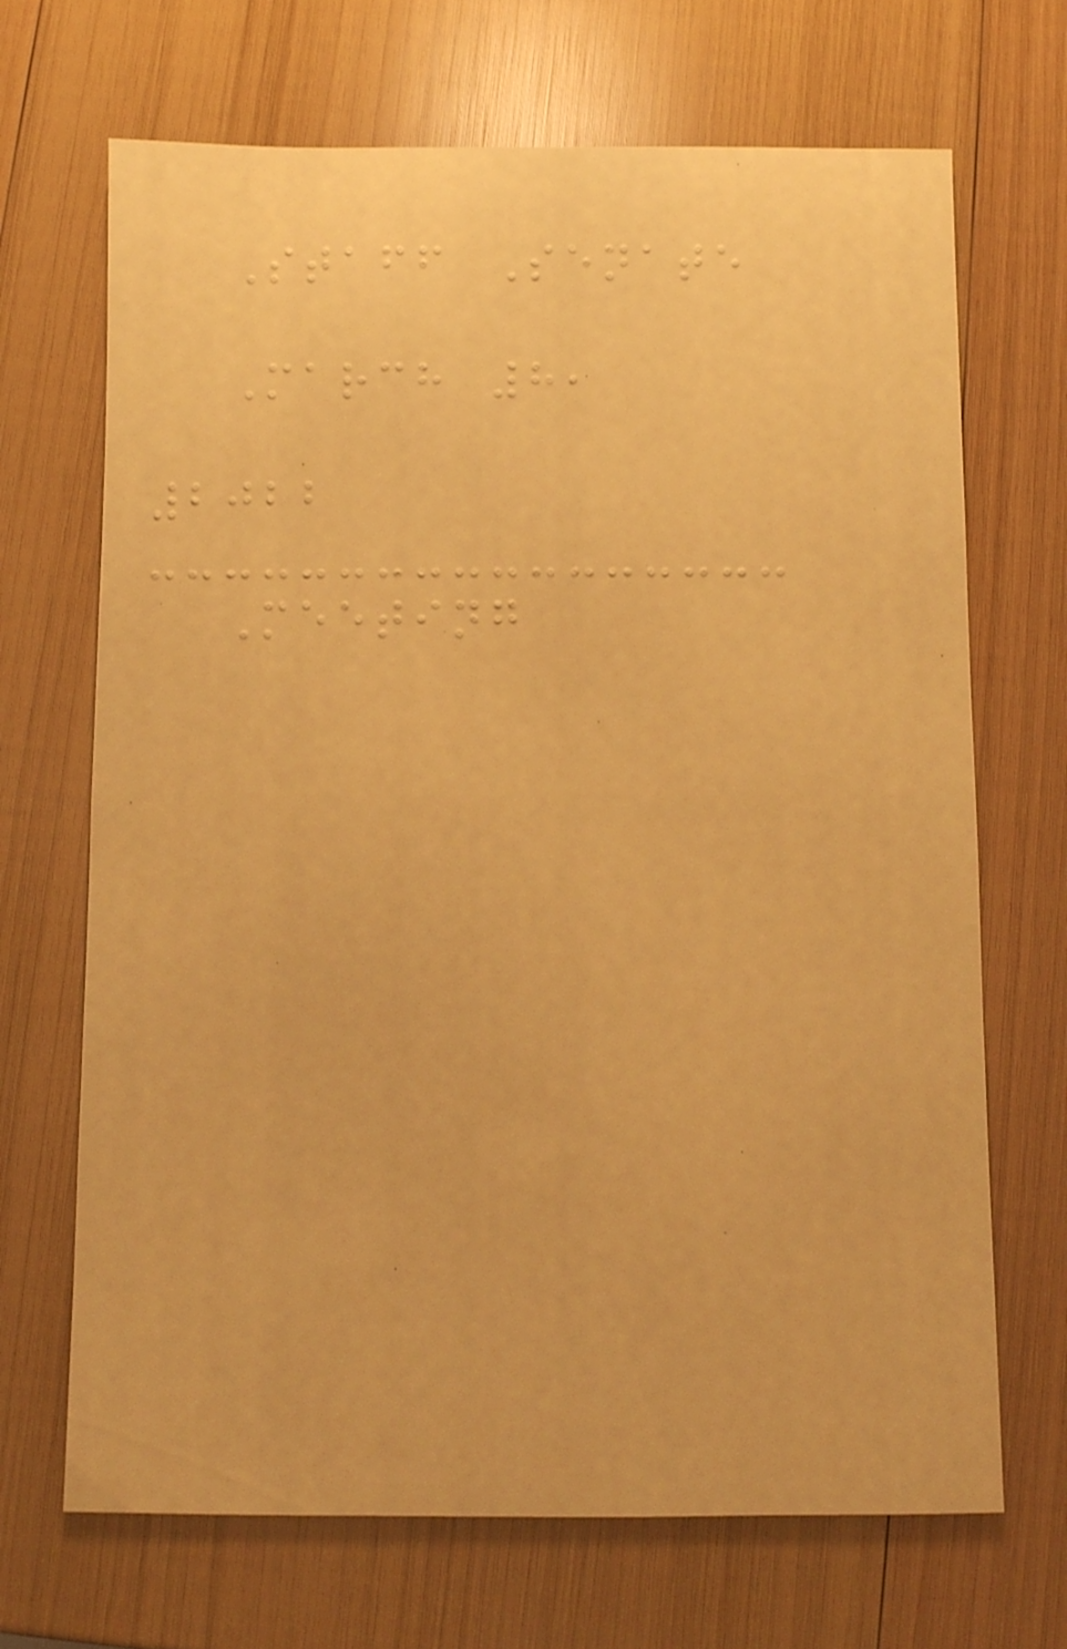Staff Senate
March 8,
2022
Meeting
